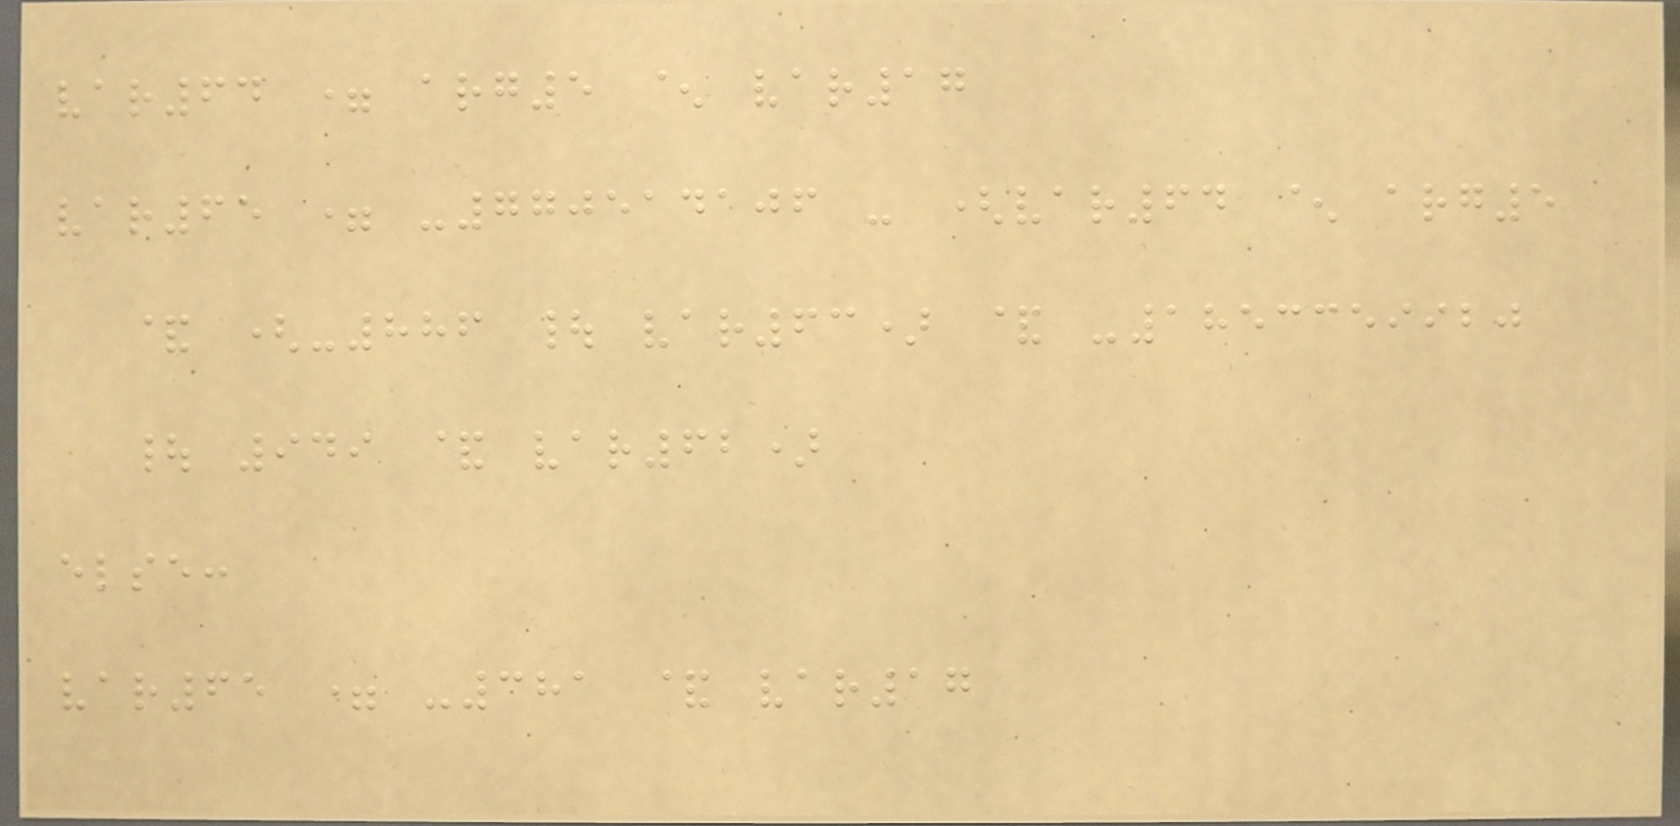var64 = arg5 ^ var17
var65 = -770514106 - (var64 ^ arg5
& (-886 | var63) & -1853359920
| 949 & var62)
else:
var65 = -381 & var17
